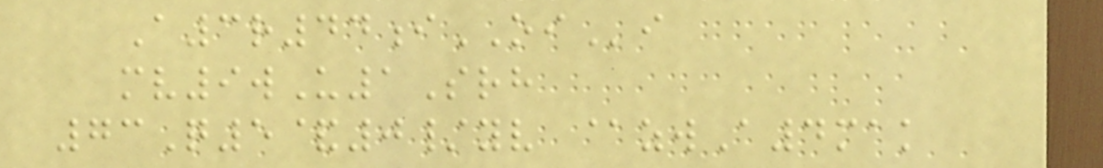A3r44iOIi
mv9wU1Srh
73Q5&0/yv @zwA4mak
